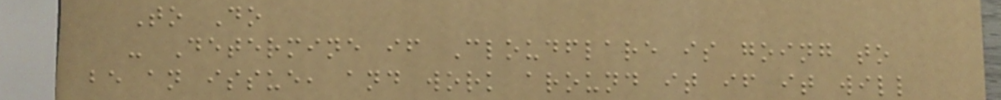To Do
- Determine if Cloudflare is going to
be an issue, and work around it if it will
